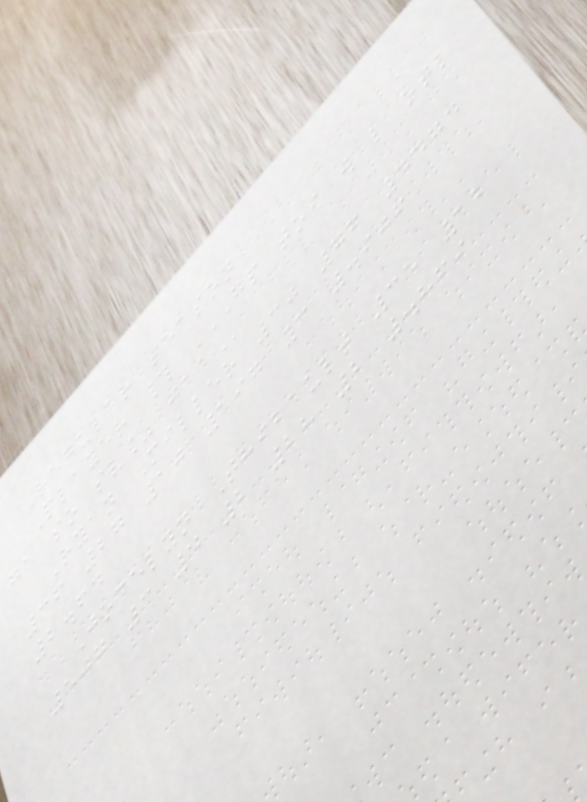Regular season
Player # GP TOI W L OTL
GA SO SV% GAA
Ryan Miller 30 76 4474
36 27 10 197 3 .906
2.64
Jocelyn Thibault 35 12
507 3 4 2 28 2 .869
